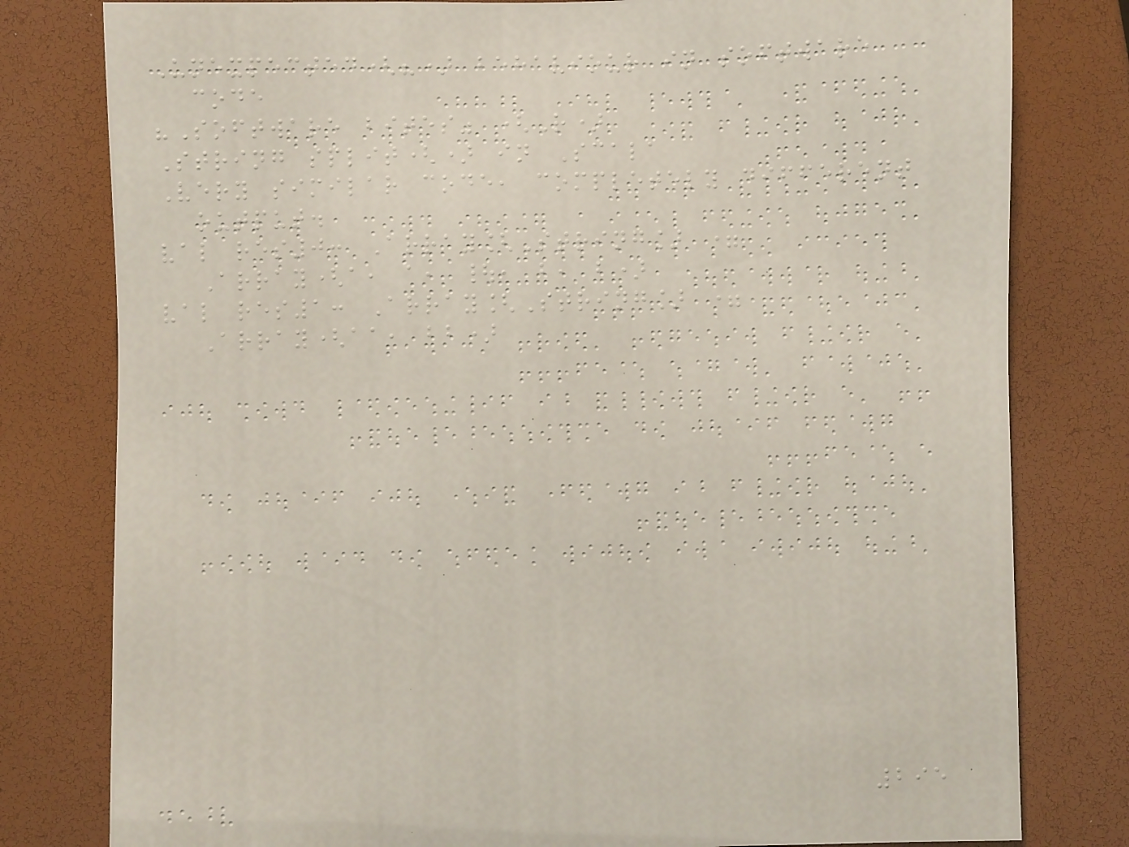Unexpected(?) behaviour in software
code
"Software bites" (R)
String split() in Scala
Very similar code, completely different
output.
val res0: Array[String] =
Array(a, a, |, b, b)
val res1: Array[String] =
Array(aa, bb)
295
